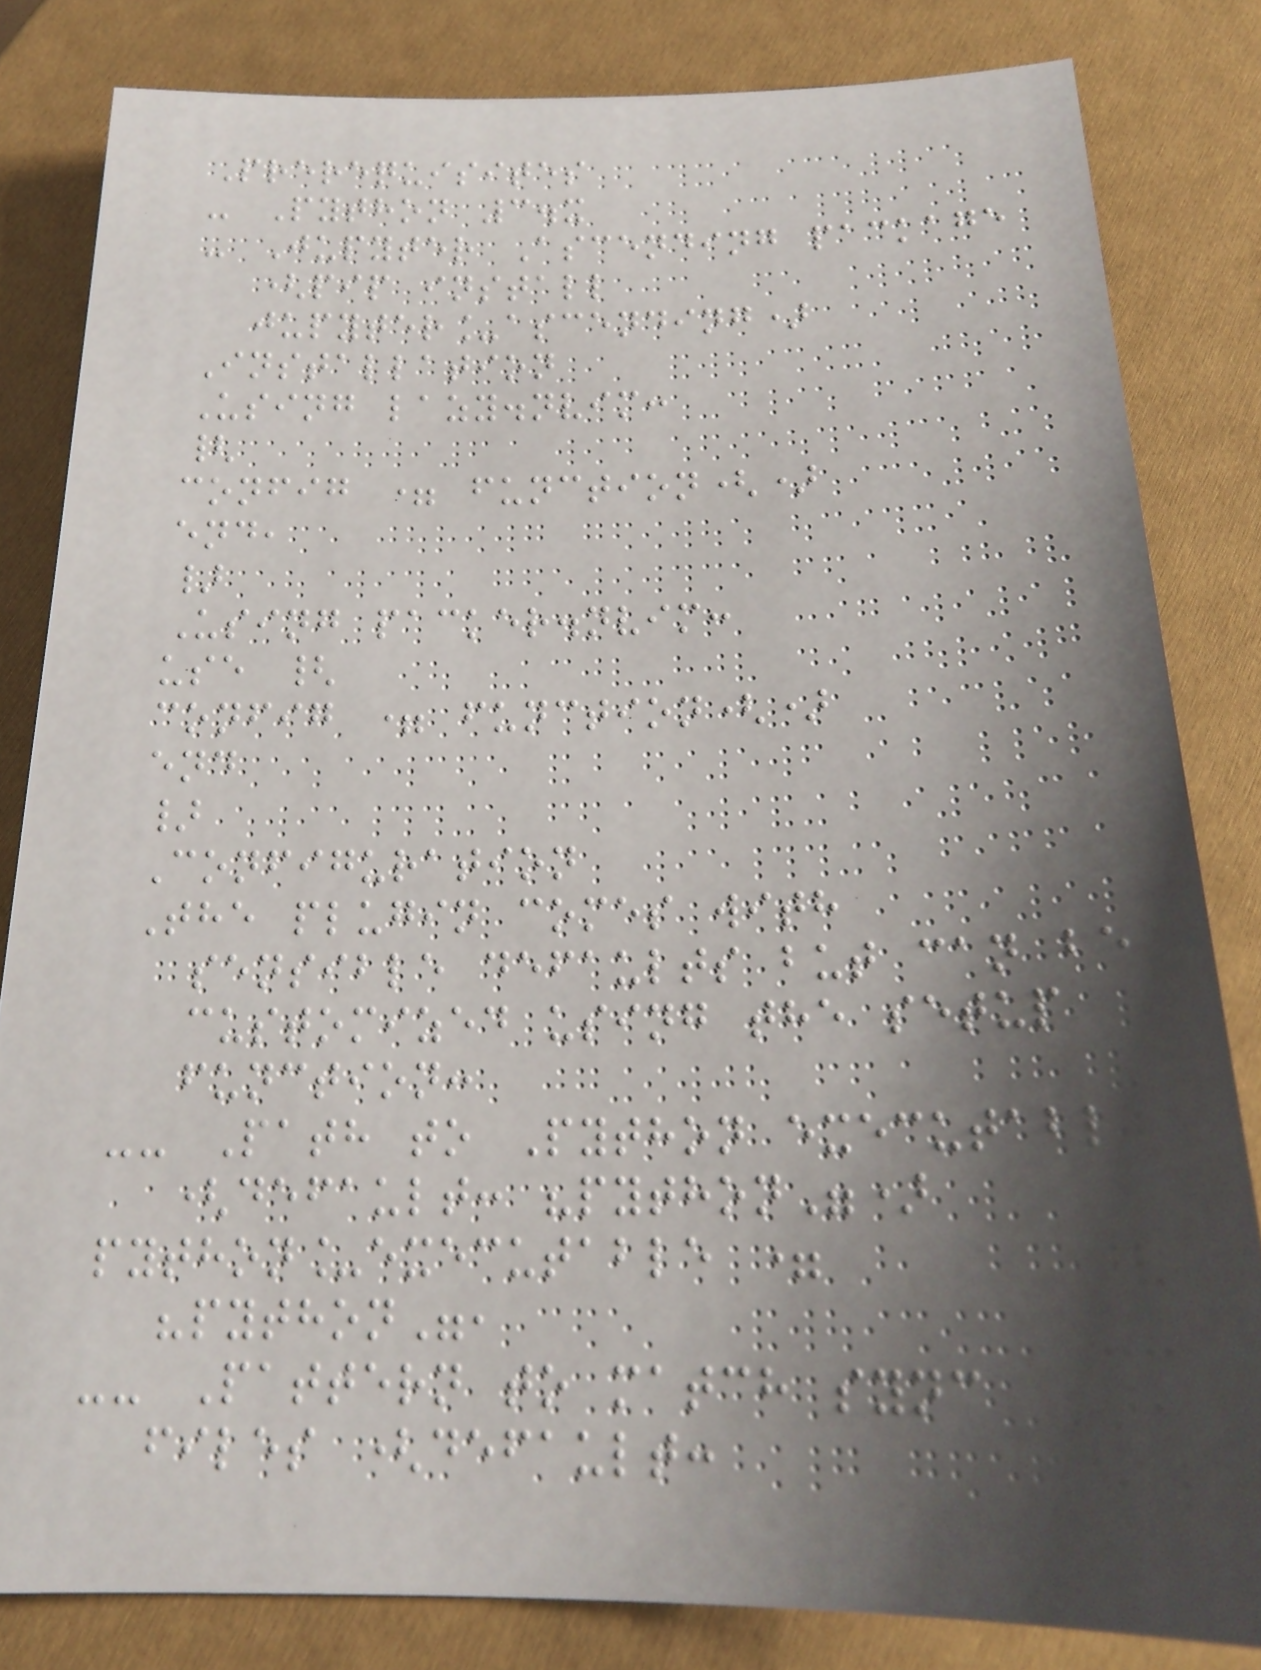Prerequisites
- Python 3.x
- Jupyter Ascending package
(pip install
jupyter_ascending)
Installation
Using lazy.nvim:
{
config = function()
end,
}
Using packer.nvim:
use {
config = function()
end
}
Configuration
The plugin comes with
sensible defaults but can be
customized using the setup
function:
-- Path to Python executable
(default: "python")
python_executable =
"python",
-- Pattern to match sync
files (default:
